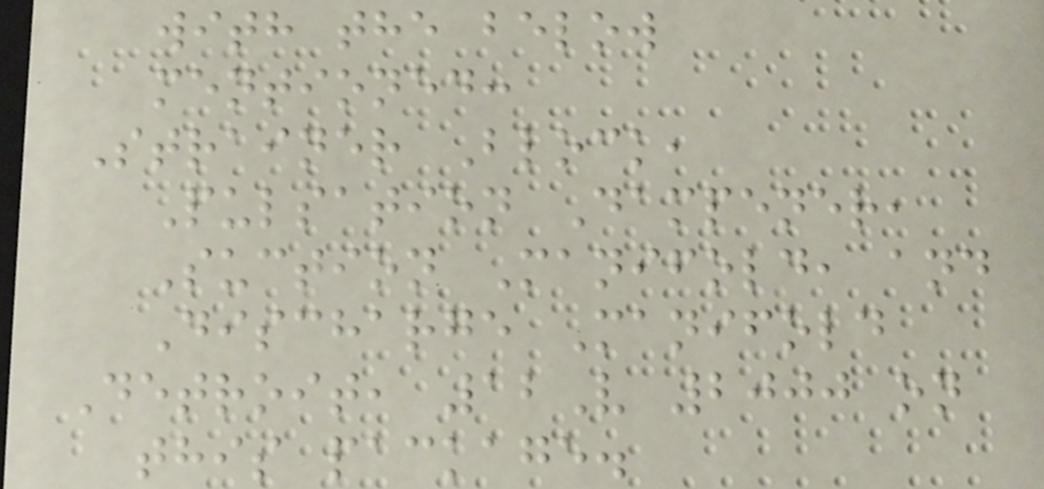with the below
mentioned:
Strainer Block,
Pulsation Dampener,
Suction Manifold, and
Discharge Manifold
Detroit, 12V 2000 on
this package.
